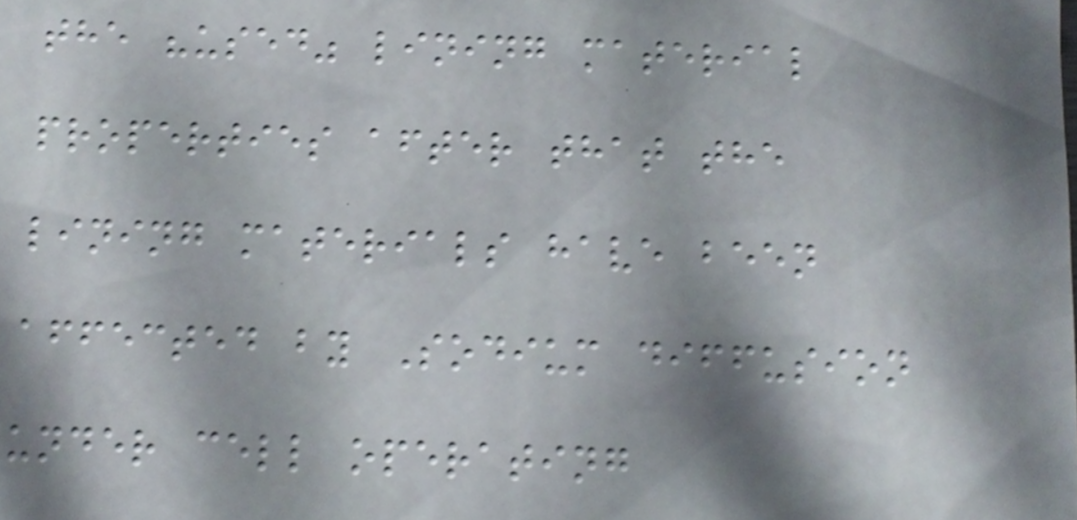the "used" lining material
properties after that the
lining materials have been
affected by Sodium diffusion
under cell operating
